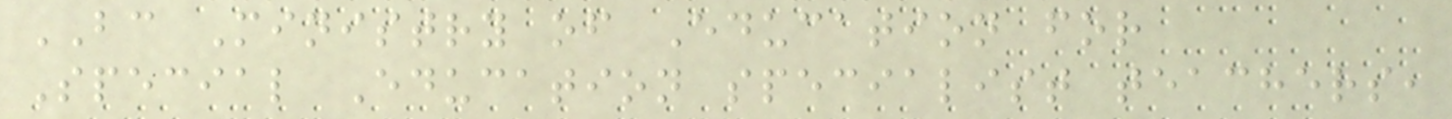BC Ministry of Education for
Special Education specialist teachers,
